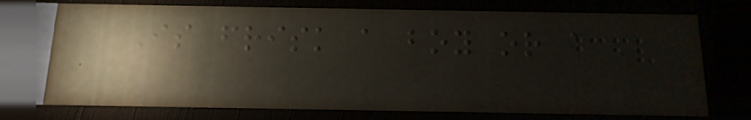Is frisk a boy or a
